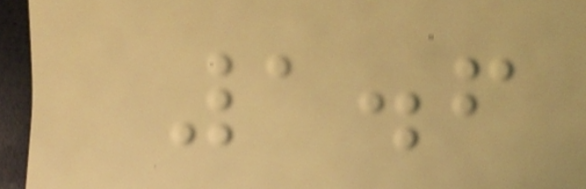1.6
